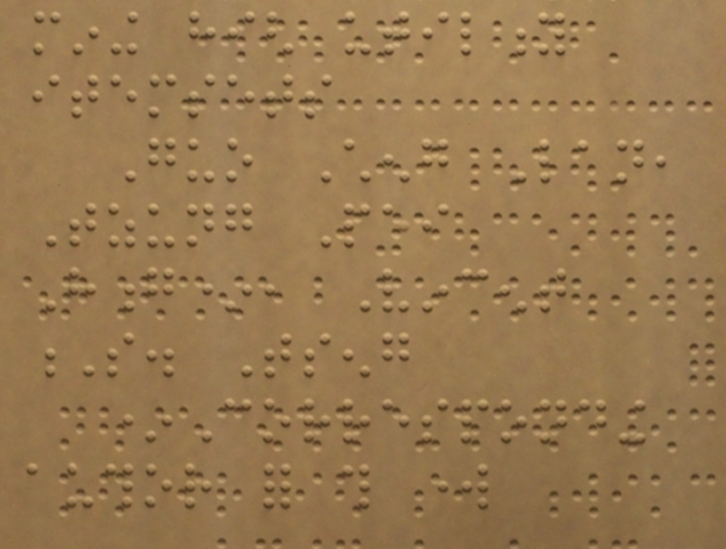mining high utility
itemsets
Guo Cheng Lan,
Tzung Pei
Hong*, Vincent
S. Tseng
*Corresponding
author for this work
